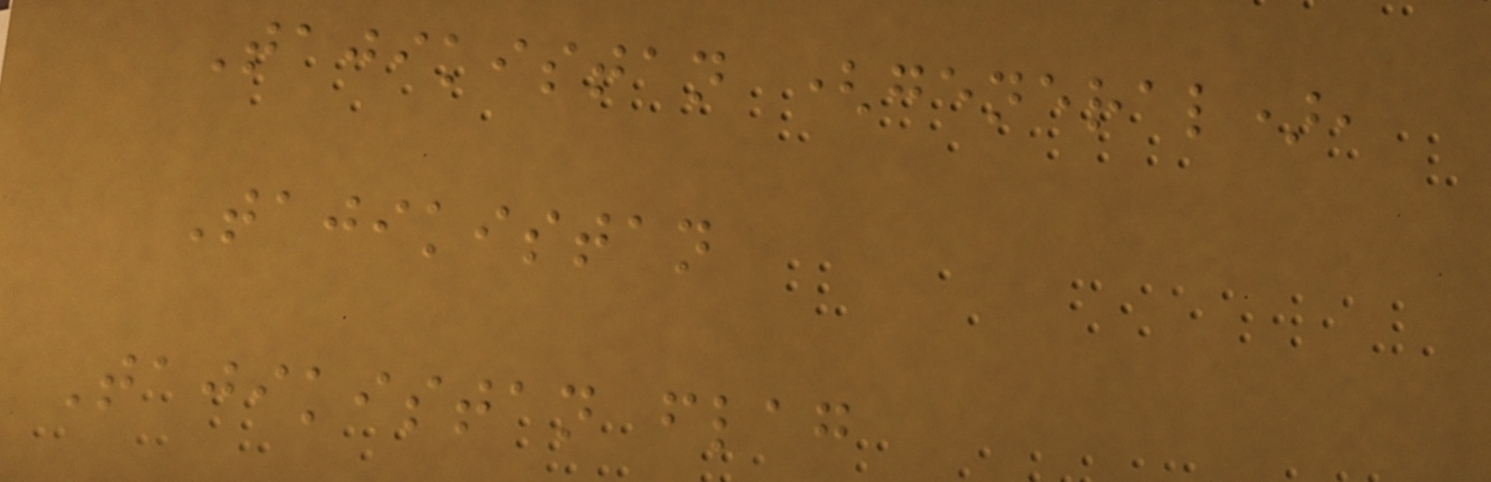Tajikistan (general),
Tajikistan
Tajikistan flag
